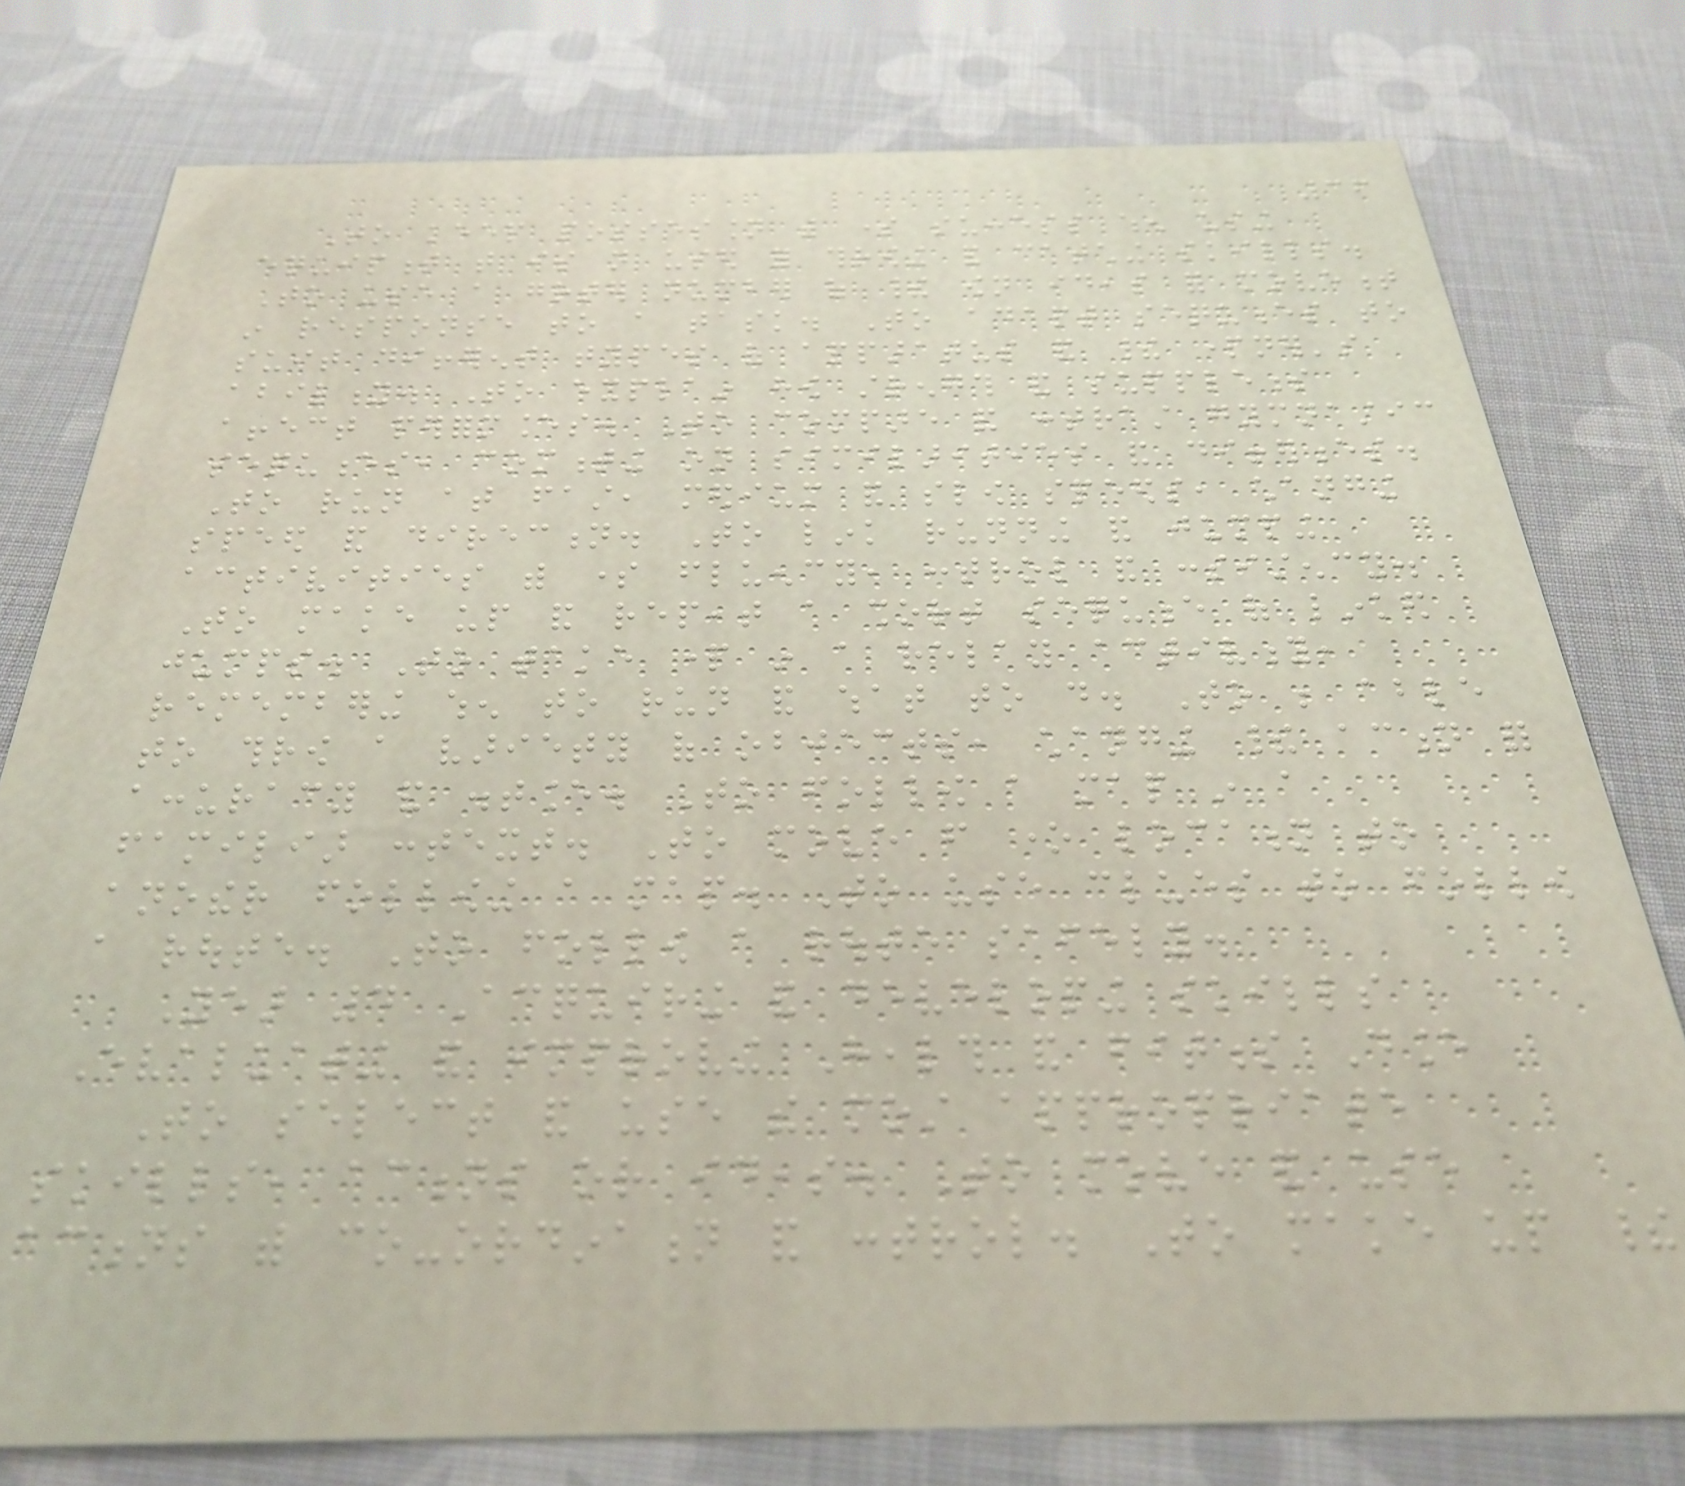36
To keep possession with some success when using
equipment that is not used for throwing and catching skills.
To use a greater number of their own ideas for movement
in response to a task. To adapt sequences to
suit different types of apparatus and their partner's
ability. To explain how strength and suppleness
affect performances. To compare and contrast gymnastic
sequences, commenting on similarities and differences.
To run at fast, medium and slow speeds, changing
speed and direction. To link running and jumping
activities with some fluency, control and consistency.
To make up and repeat a short sequence of linked
jumps. To take part in a relay activity,
remembering when to run and what to do. To be able
to throw a variety of objects, changing their action for
accuracy and distance. To follow a map in a
familiar context. To move from one location to
another following a map. To use clues to follow
a route. To follow a route safely.
Year 4 Acquiring and developing skills
Evaluating and improving Health and fitness Dance
To select and use the most appropriate
skills, actions or ideas. To move and use
actions with co-ordination and control. To make up their
